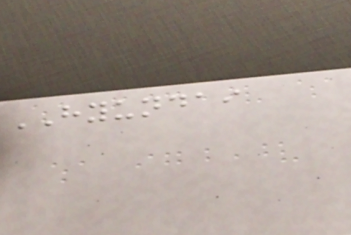HYUNDAI
